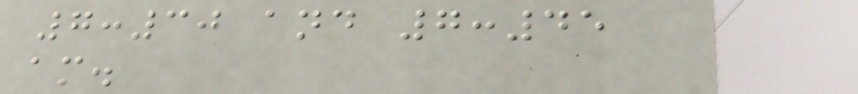7:30 and 7:45
am.
